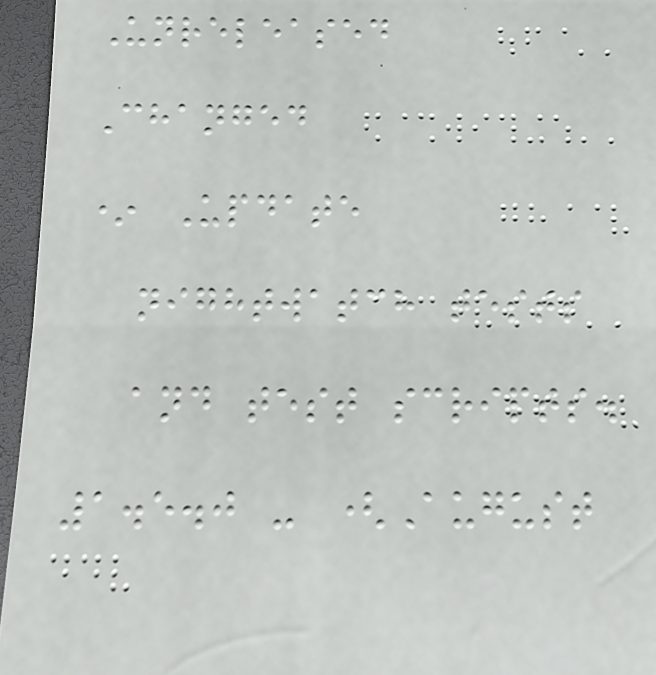Unreleased
Changed
* Update
nightwatch tests
and test scripts.
1.5.0 - (August
